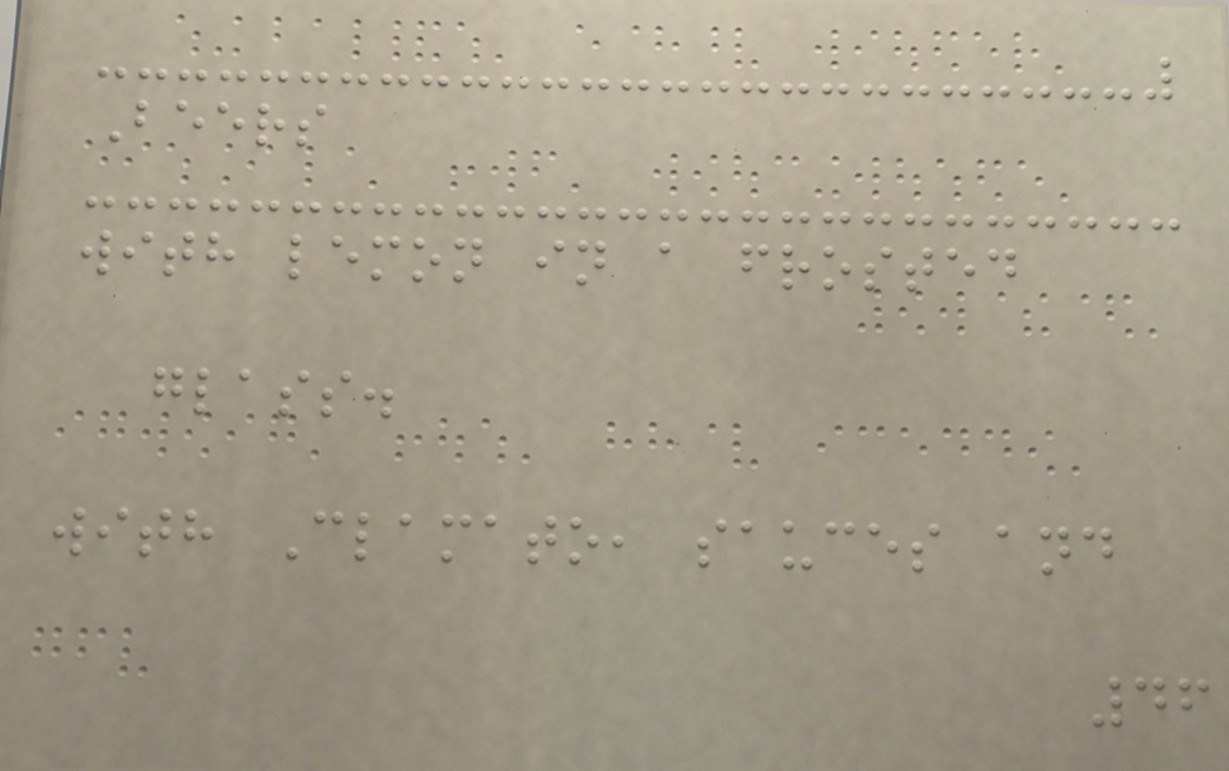Beers
with lemon in a frosted
glass.
with Clamato, sauces and
46
